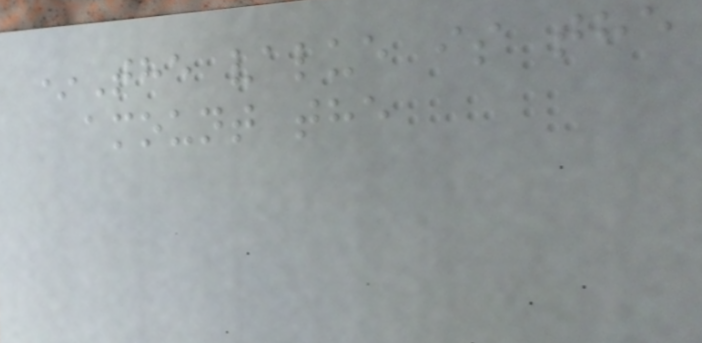*The value is the
amount the
